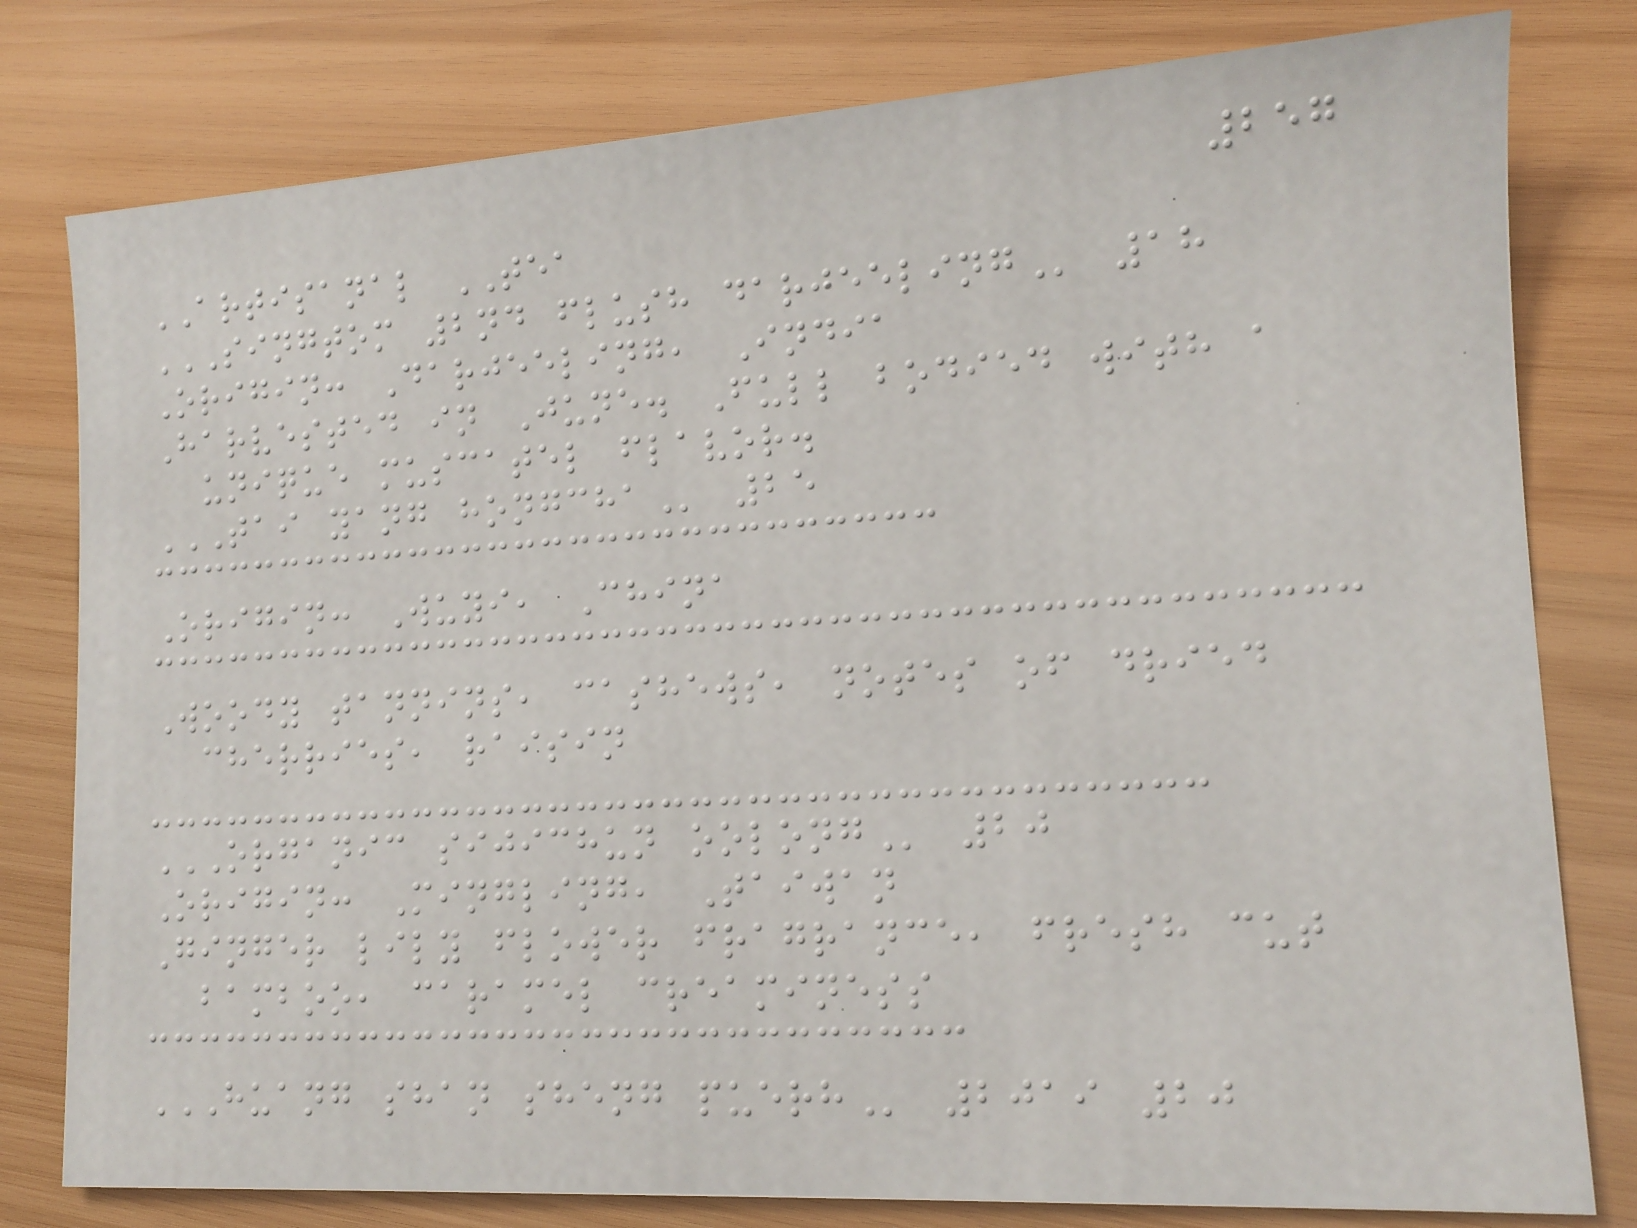257
ARTISANAL TEA
SINGTOM 2ND FLUSH DARJEELING 18
Origin: Darjeeling, India
Harvested in June. Full bodied with a
unique muscatel flavor.
TAI YANG HONGCHA 25
Origin: Wuyi, China
Woody tannins, cashews, notes of dried
cherries, raisin
ORGANIC SIJICHUN OOLONG 20
Origin: Mingling, Taiwan
Ginger lily flower fragrance, fresh cut
bamboo, caramel creaminess
HUANG SHAN SHENG PUERH 2019 20
